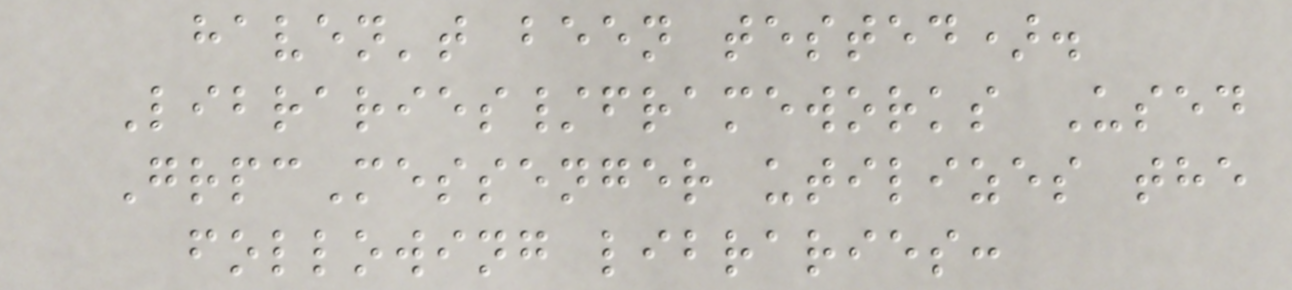haven't been tested).
Libraries/frameworks Used
GrpcMessenger utilizes the
following libraries:
